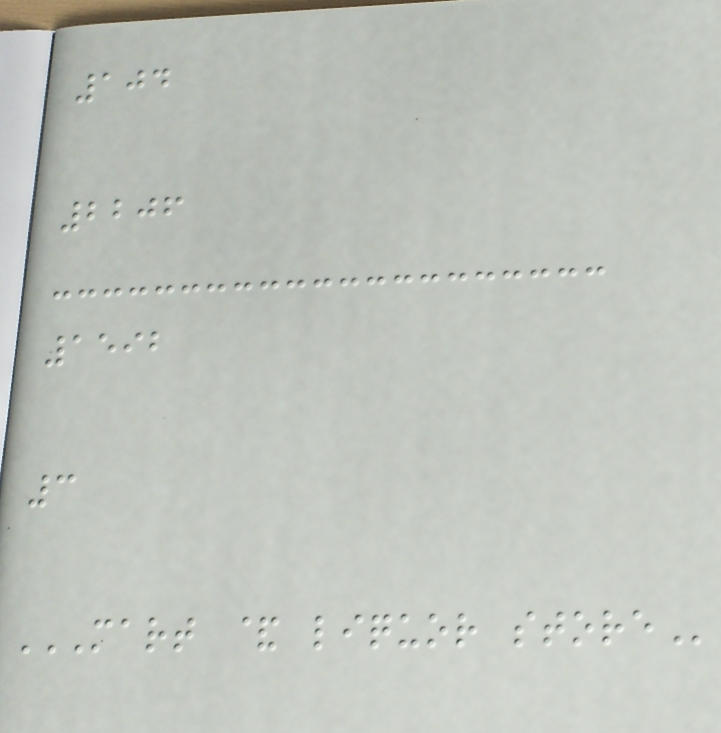104
2206
1592
3
MART & LIQUOR STORE
